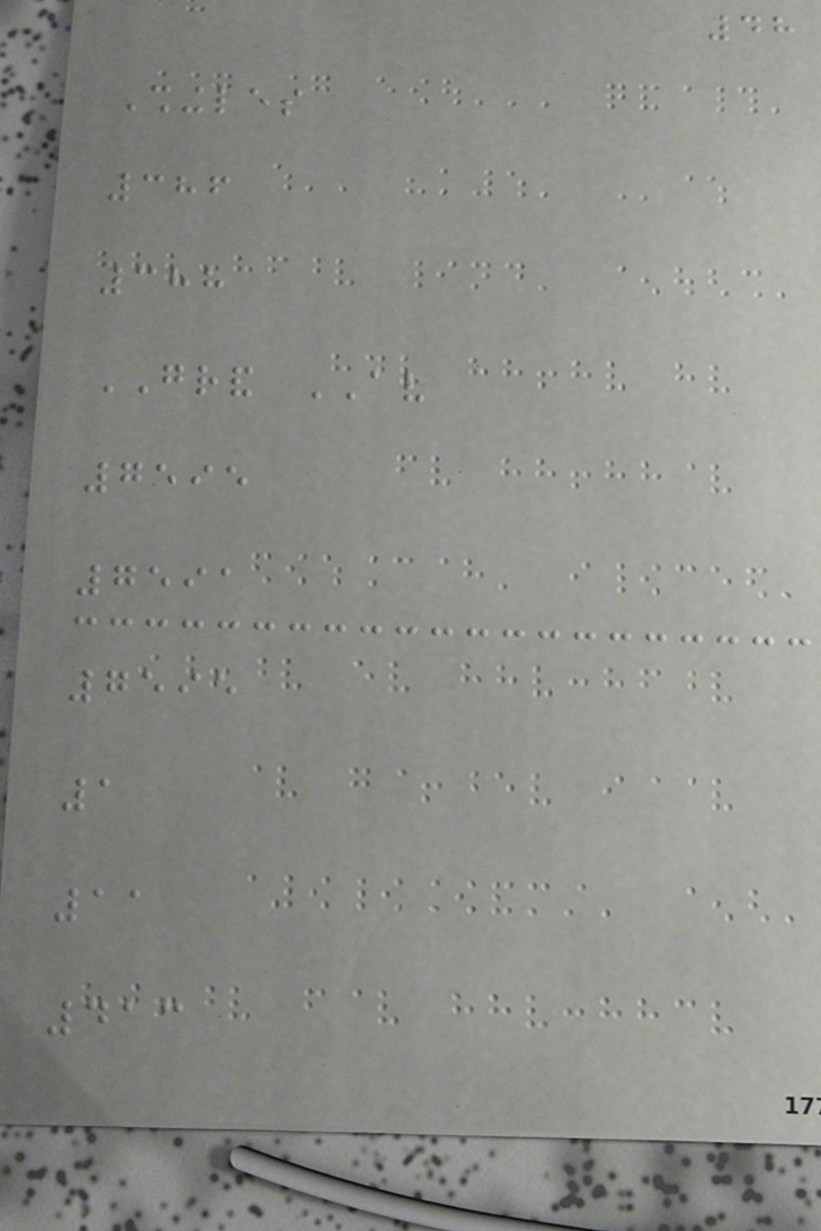48
Shingles
386
388
GRAND AV
7595
7591
7595
1
11
413
